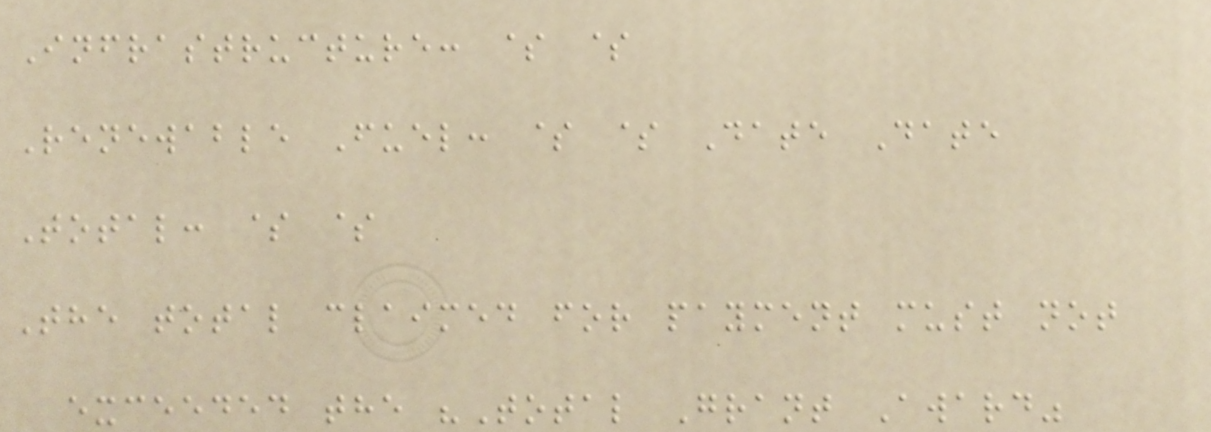Infrastructure: $ $
Renewable Fuel: $ $ Date Date
Total: $ $
The total claimed for payment must not
exceeded the "Total Grant Award"
